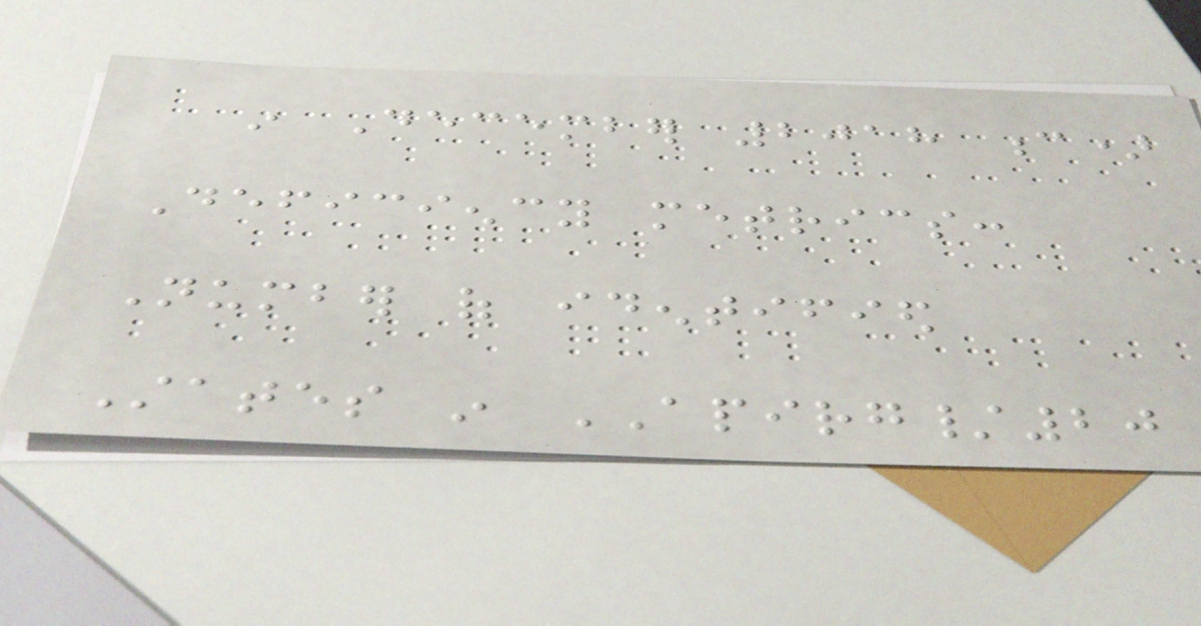in December 2018 c)
Deficiency metrics:
Number of identified
States in APIRG/20
